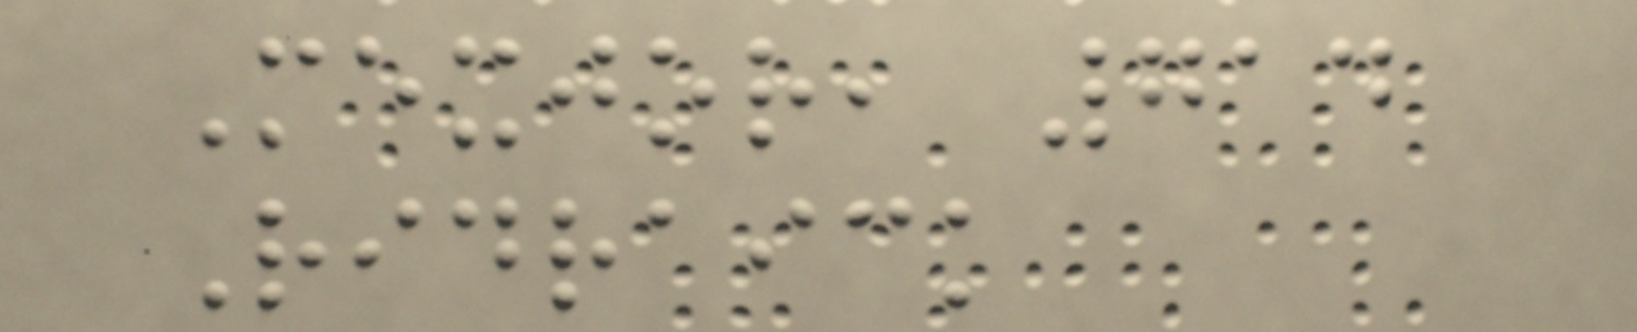Mexjor, 714
Ridraick
